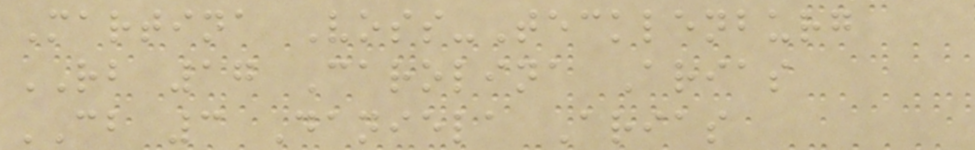Martina Voss-Tecklenburg
RB 17 Carolina Arias
CB 3 Daniela Arias
